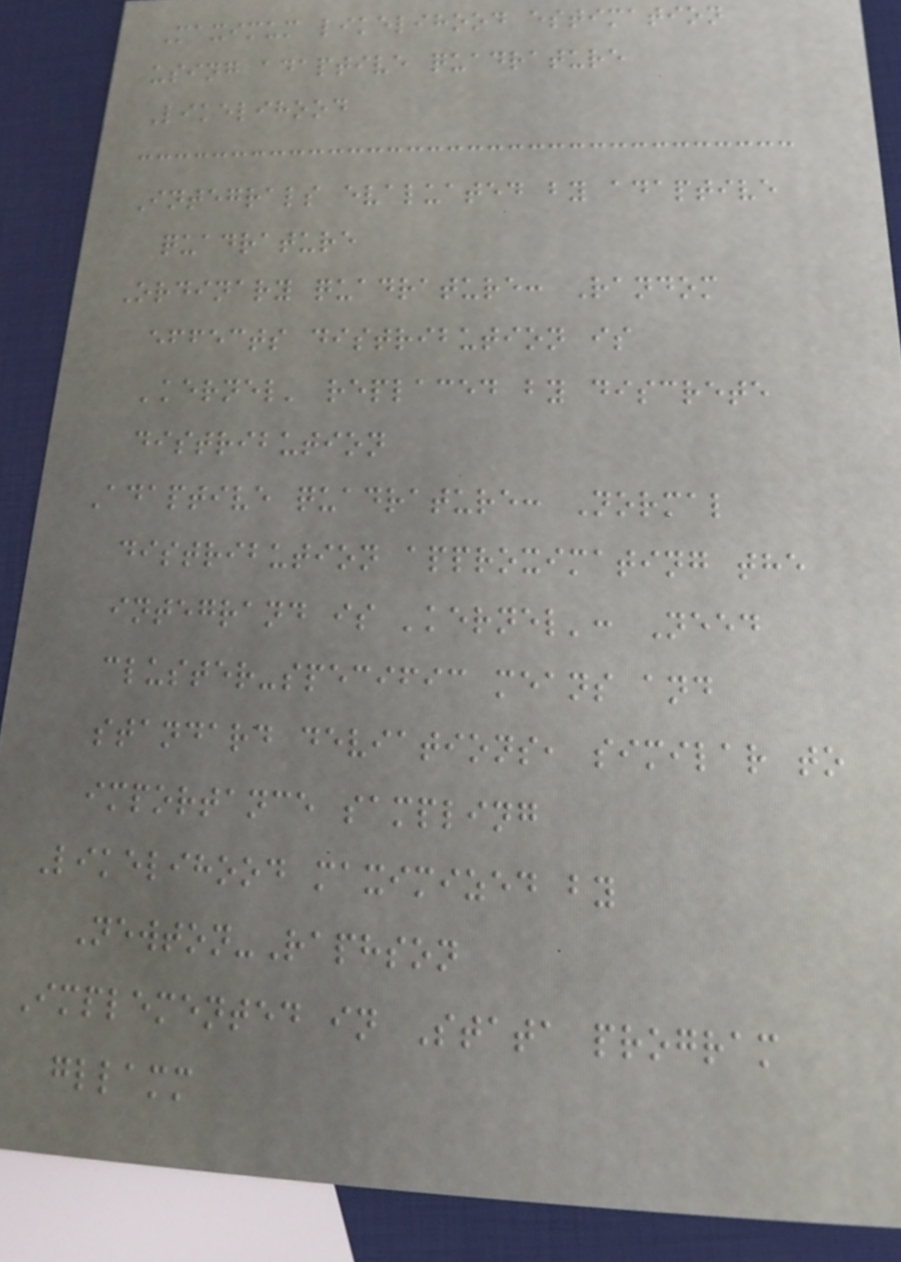Maximum likelihood estimation
using adaptive quadrature
Likelihood
Integrals evaluated by adaptive
quadrature
Ordinary quadrature: Random
effects distribution is
'kernel' replaced by discrete
distribution
Adaptive quadrature: Normal
distribution approximating the
integrand is 'kernel': Need
cluster-specific means and
standard deviations, similar to
importance sampling
Likelihood maximized by
Newton-Raphson
Implemented in Stata program
gllamm
